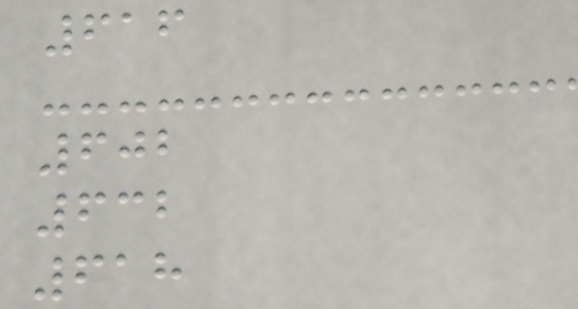616
602
632
618
